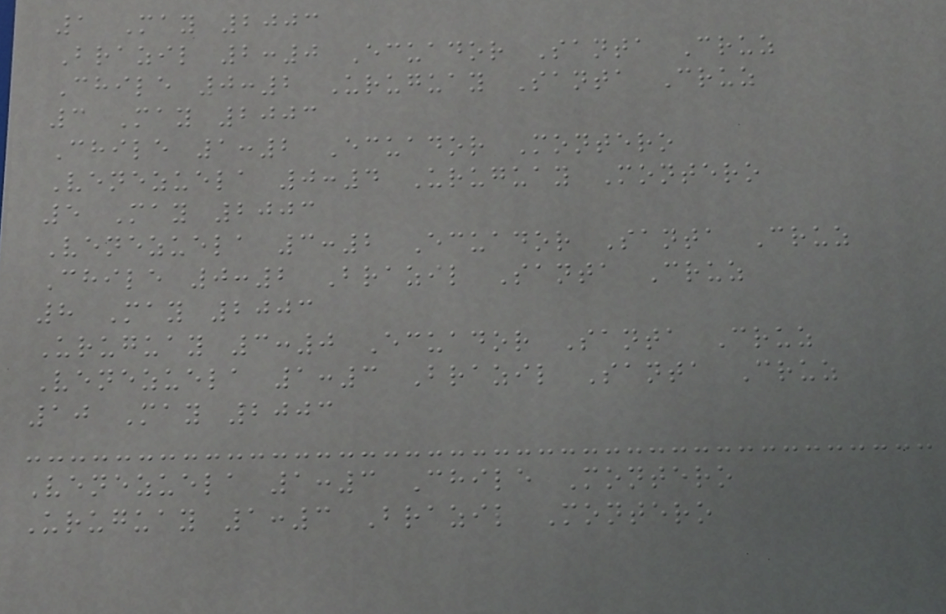1 May 2003
Brazil 2:0 Ecuador Santa Cruz
Chile 0:2 Uruguay Santa Cruz
3 May 2003
Chile 1:2 Ecuador Montero
Venezuela 0:4 Uruguay Montero
5 May 2003
Venezuela 3:2 Ecuador Santa Cruz
Chile 0:2 Brazil Santa Cruz
8 May 2003
Uruguay 3:0 Ecuador Santa Cruz
Venezuela 1:3 Brazil Santa Cruz
10 May 2003
Venezuela 1:3 Chile Montero
Uruguay 1:3 Brazil Montero
